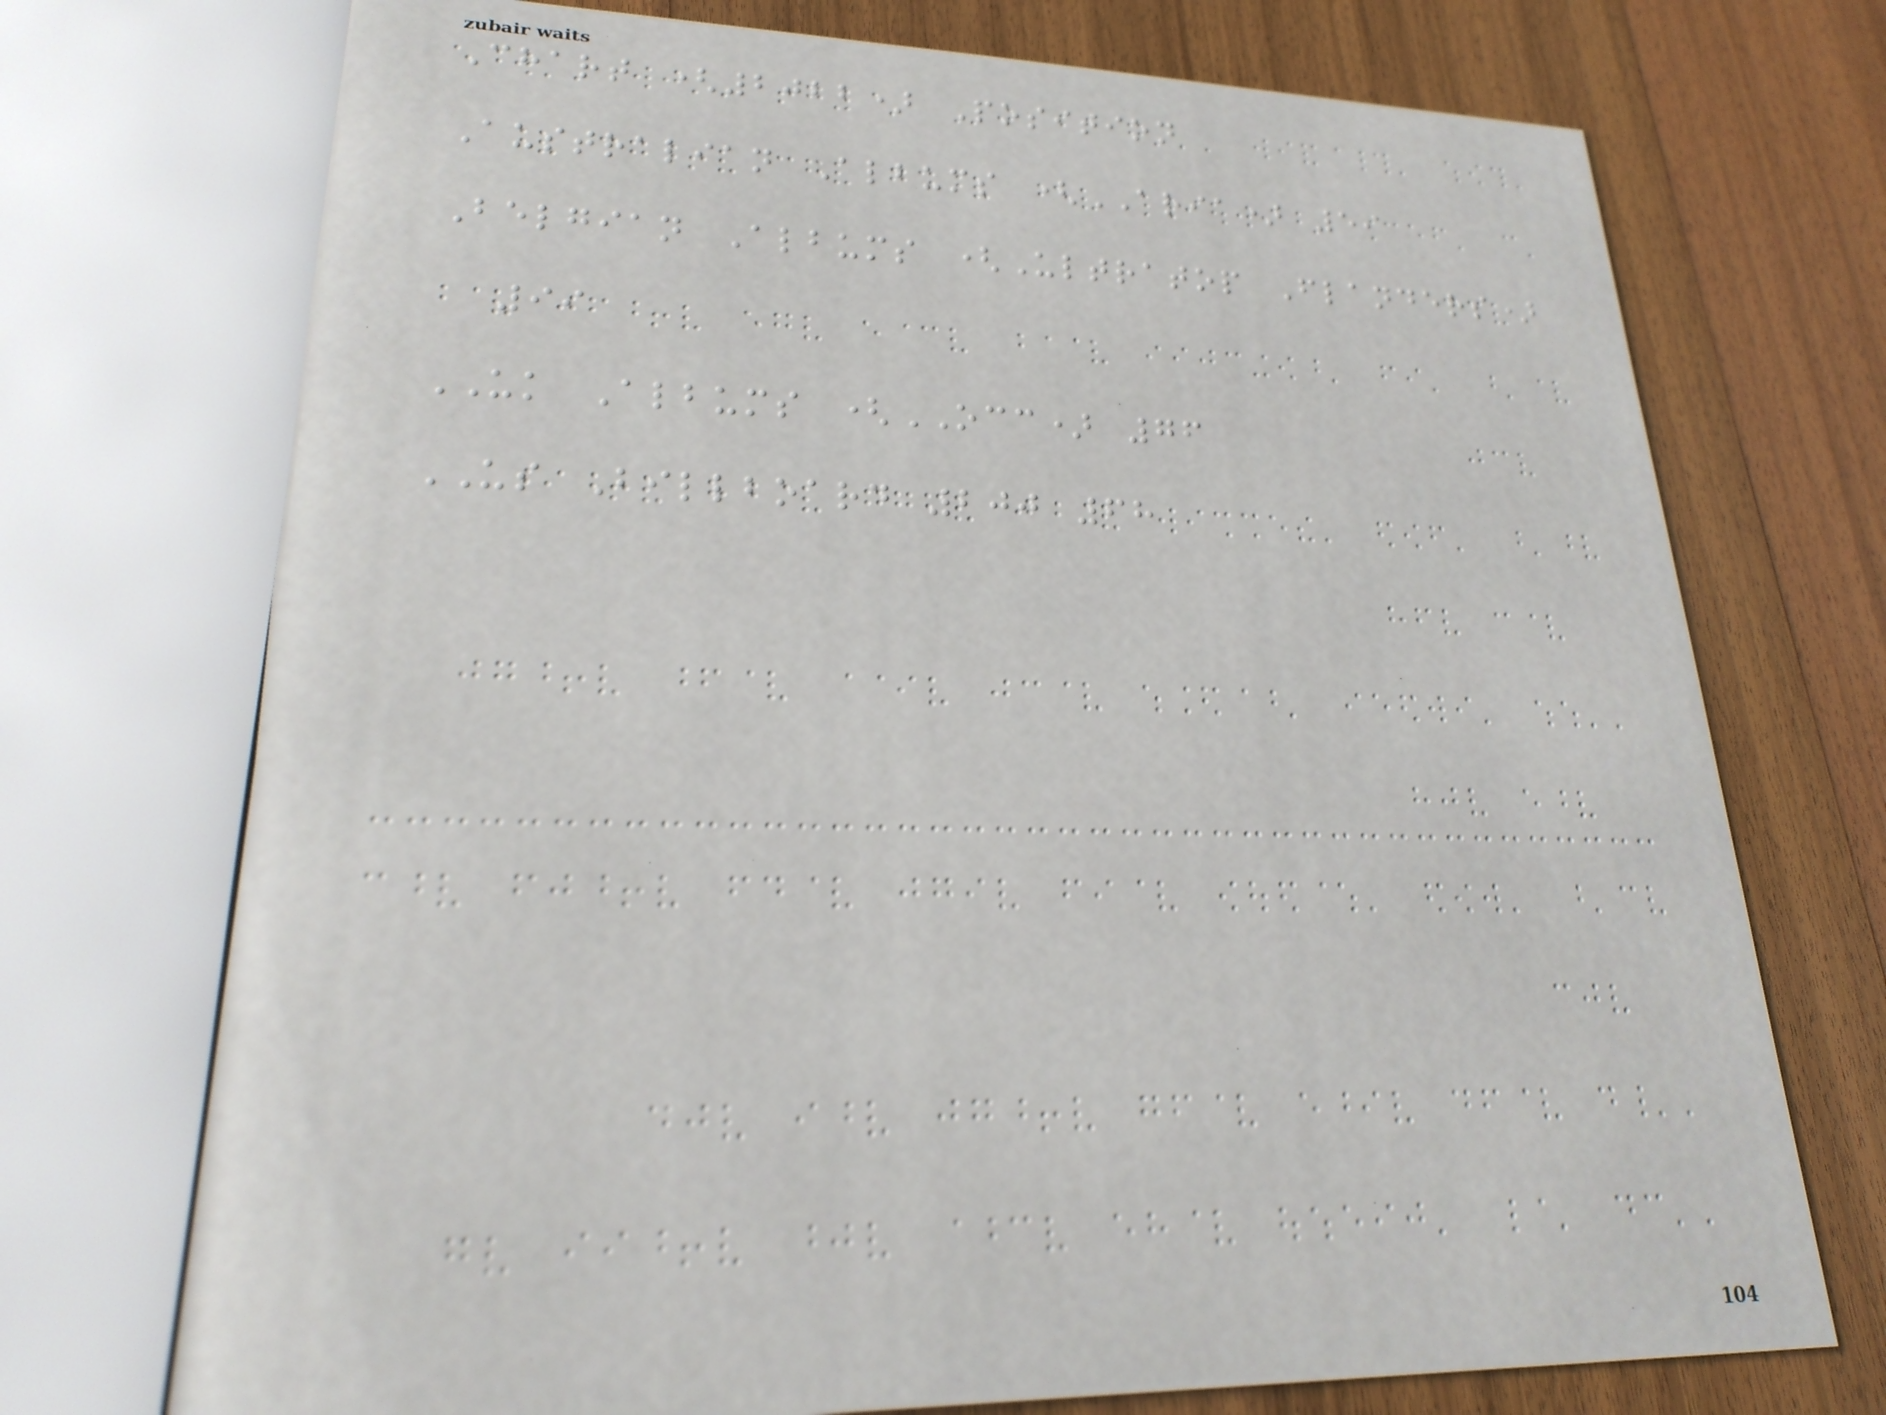Chart (2022) Position
Australian Albums (ARIA) 59
Belgian Albums (Ultratop Flanders)
99
UK Albums (OCC) 76
US Billboard 200 68
